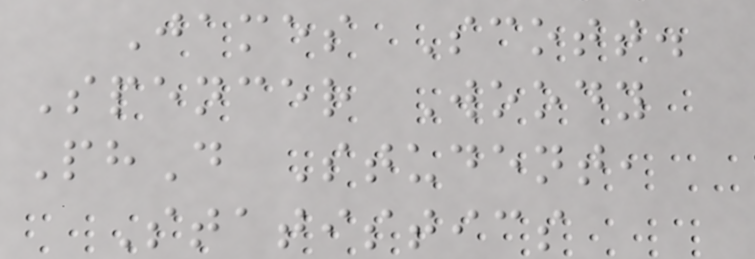James Scott.
Spencer Woody
PhD Student,
Statistics
